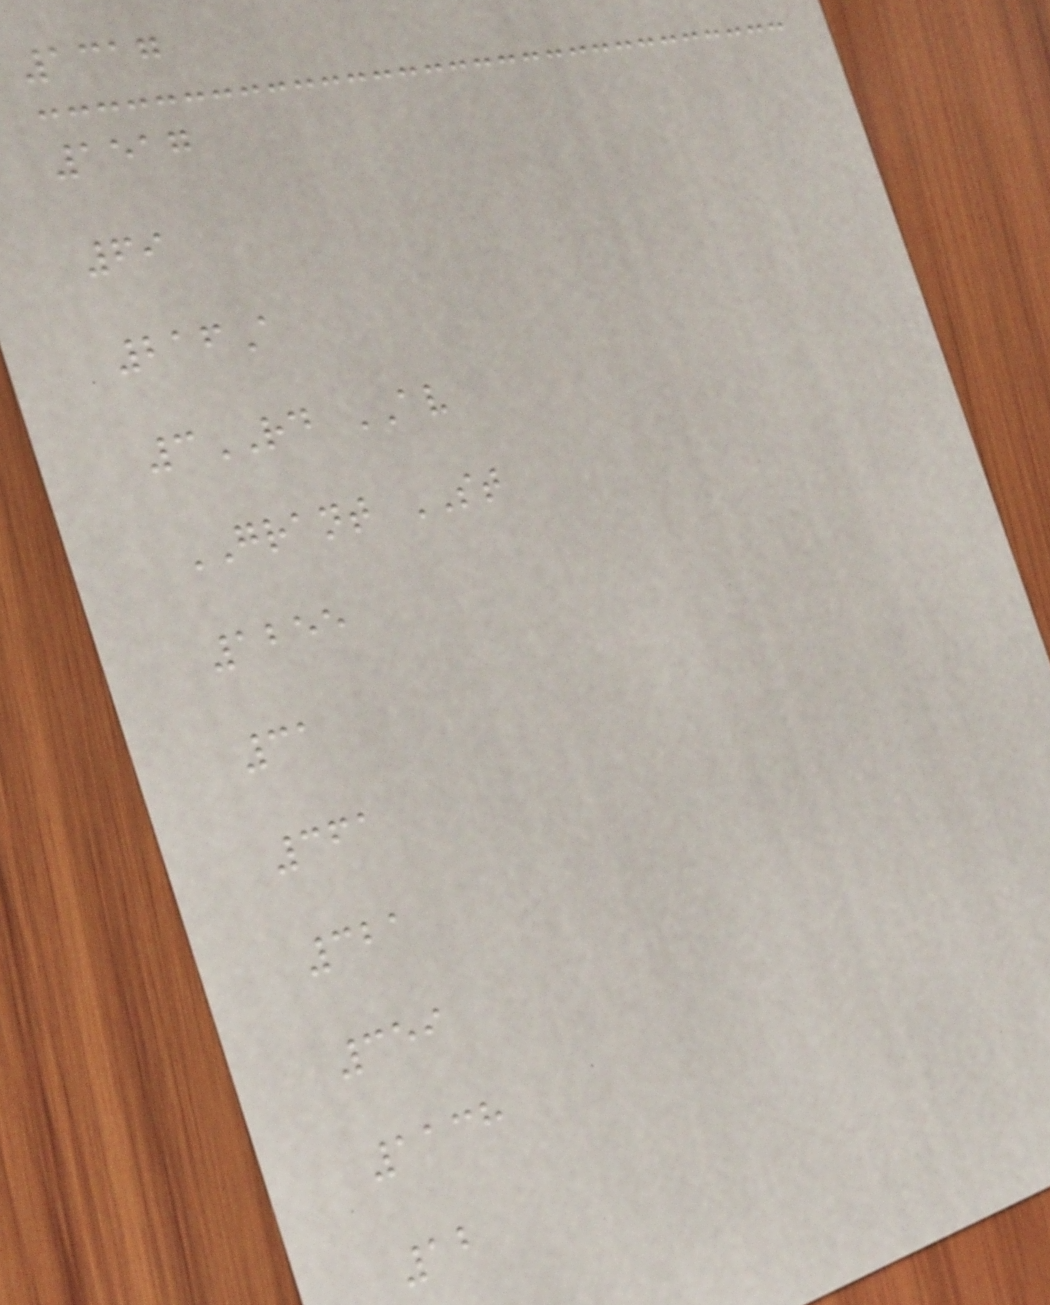1317
1517
69
216A
3RD AV
GRANT ST
1255
31
361
321
359
1138
12
